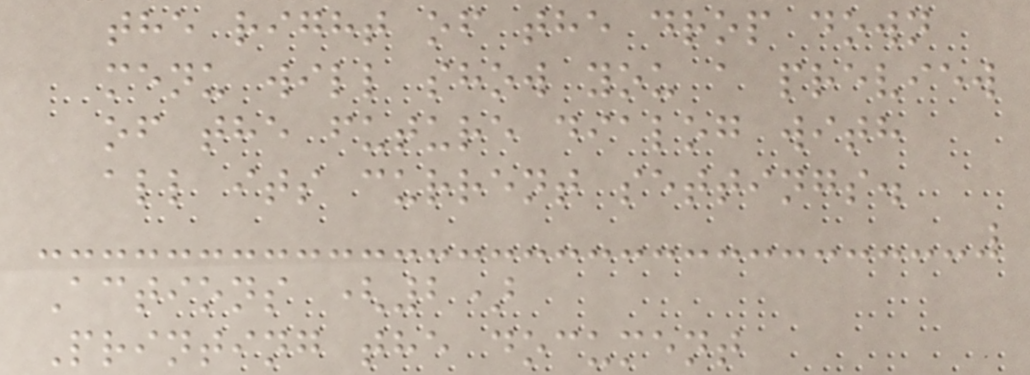the right of the drop down
menu will show you a preview
of the future dialog with
all its current settings.
Actions (2)
Printing the document
